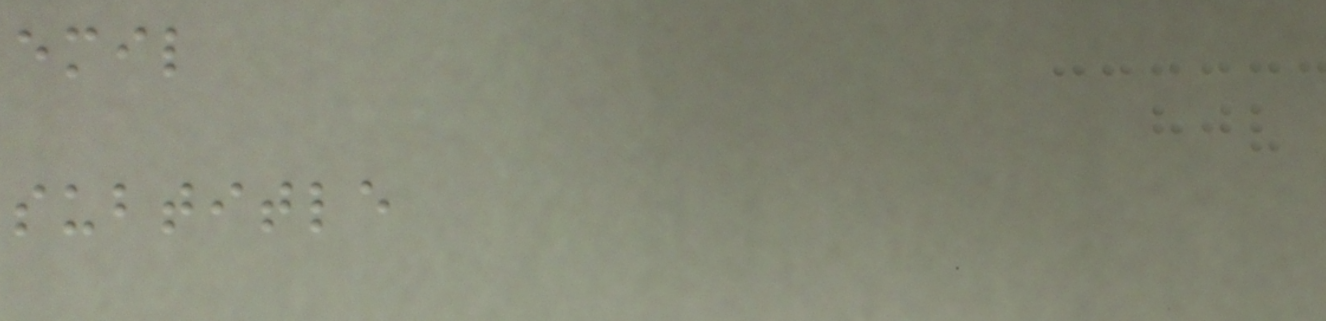emil
subtitle
